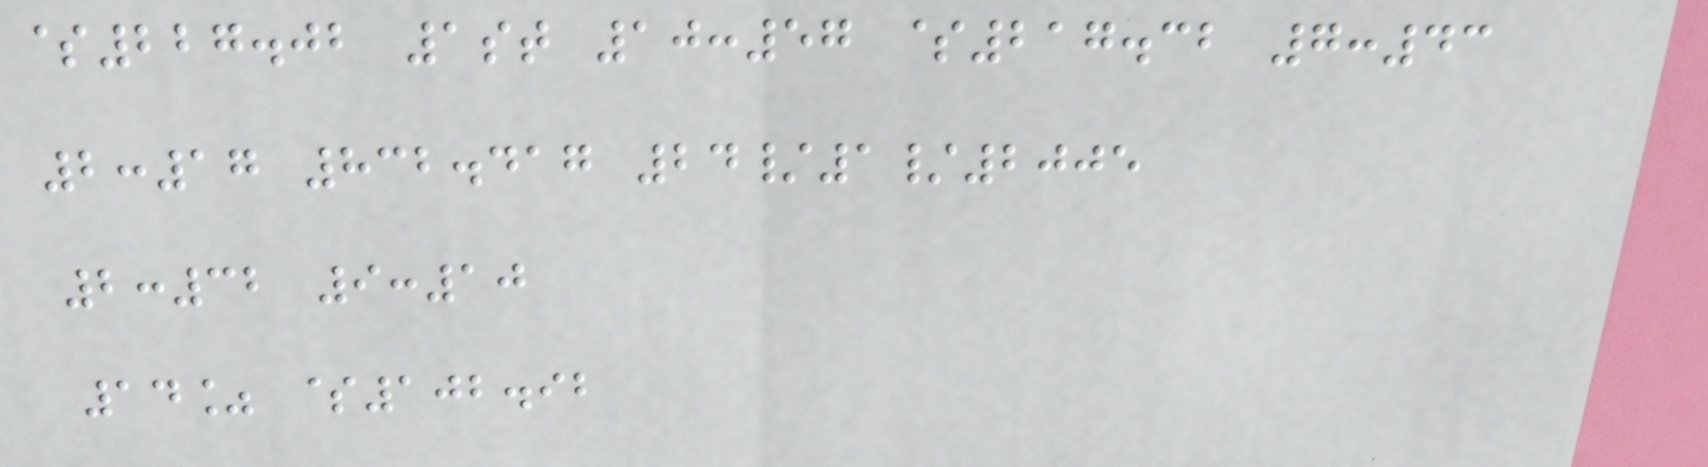$227.02 1st 10:57 $217.32 7:43
2:17 832.417 24/1/2005
2:32 9:10
14% $102.92
